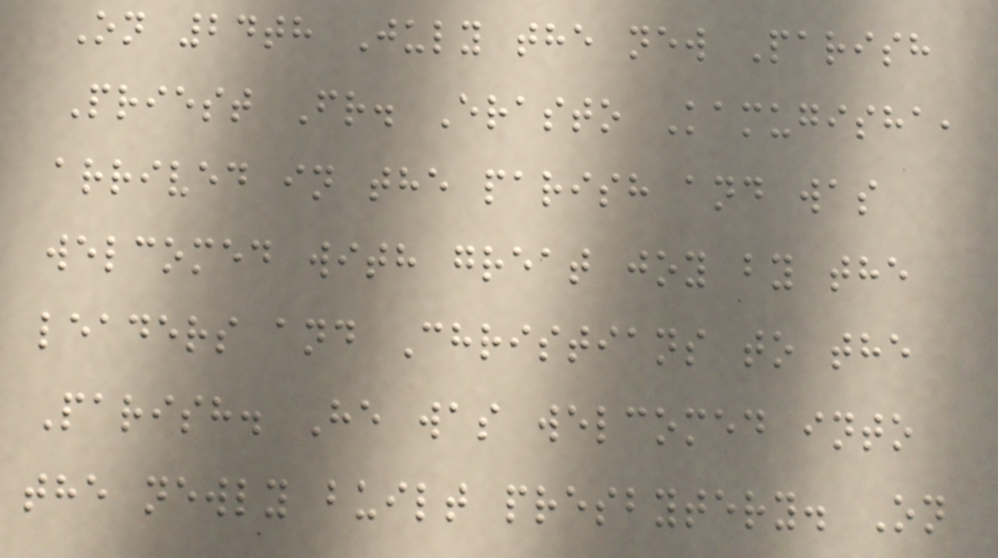On 24th July the new Parish
Priest Fr. Erasto Kamugisha,
arrived in the parish and was
welcomed with great joy by the
leaders and Christians to the
Parish. He was welcomed into
the newly built presbytery. On
